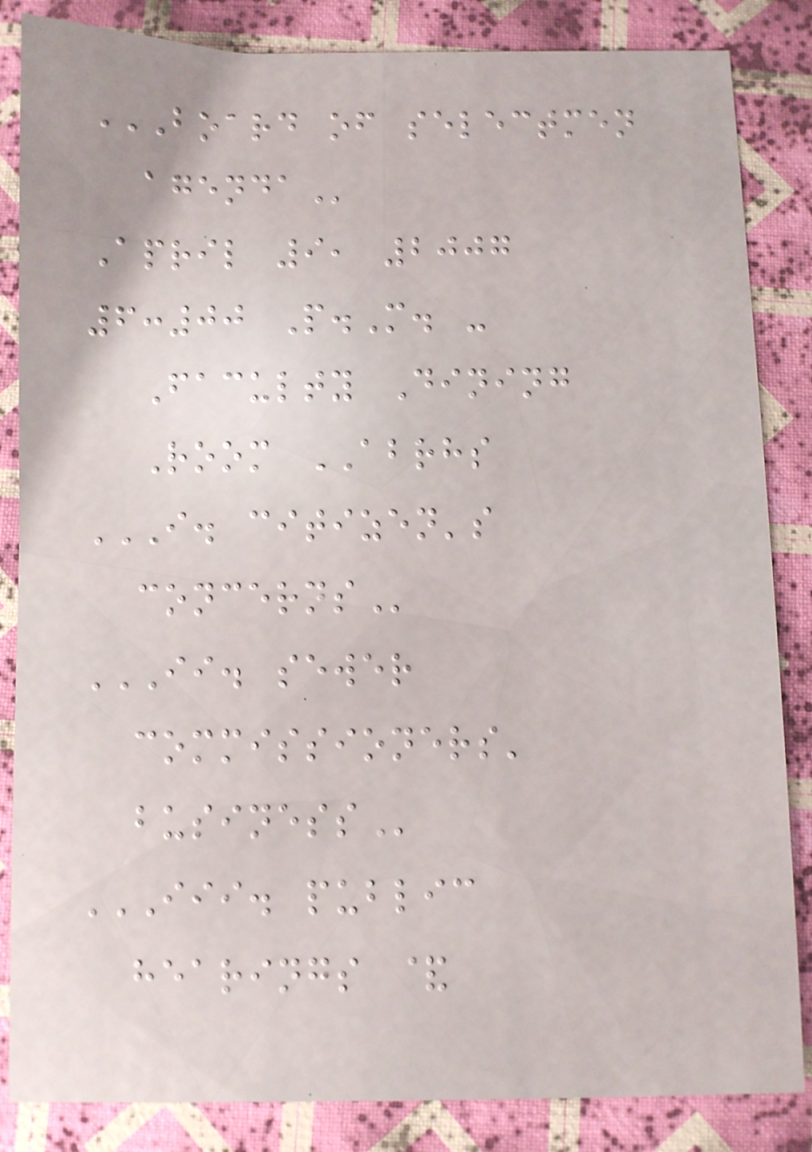BOARD OF SELECTMEN
AGENDA
April 9, 2007
6:00 P.M. -
Faculty Dining
Room ABRHS
I. CITIZEN'S
CONCERNS
II. SEWER
COMMISSIONERS'
BUSINESS
III. PUBLIC
HEARINGS &
